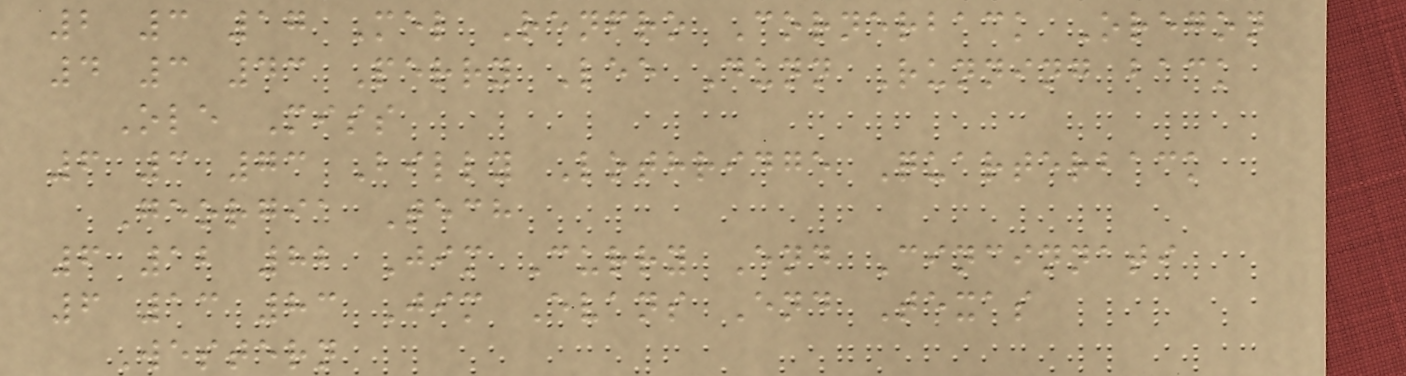2 3 17 Mel Renfro Cornerback Oregon
4 3 43 Perry Lee Dunn Running back
Ole Miss
6 3 73 Billy Lothridge Quarterback
Georgia Tech
6 12 82 Jim Curry End Cincinnati
6 13 83 Jim Evans End Texas
Western
